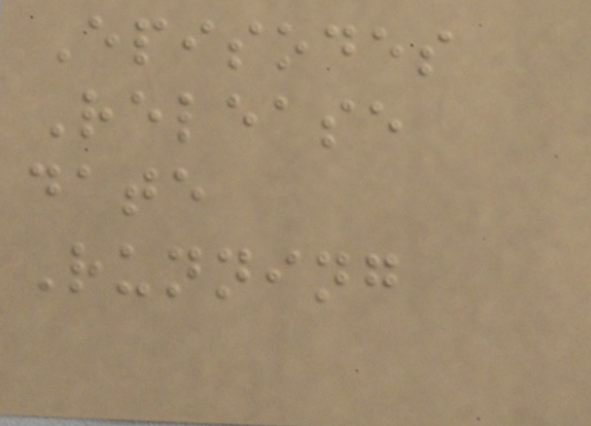Episodes
Release
date
Running
